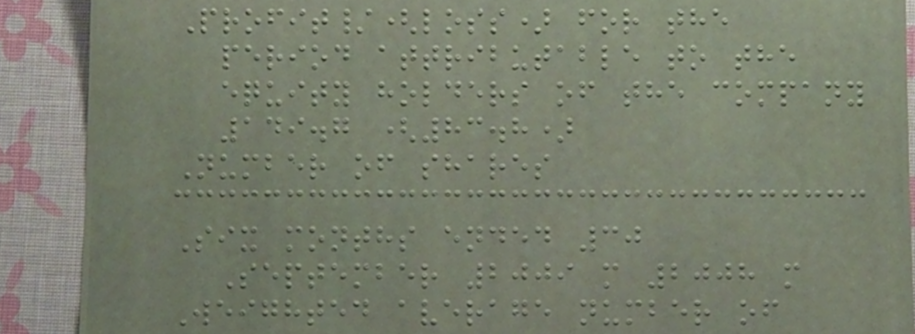Profit/(loss) for the
period attributable to the
equity holders of the company
149.7 (83.8)
Number of shares
Six months ended 30
September 2009 m 2008 m
Weighted average number of
